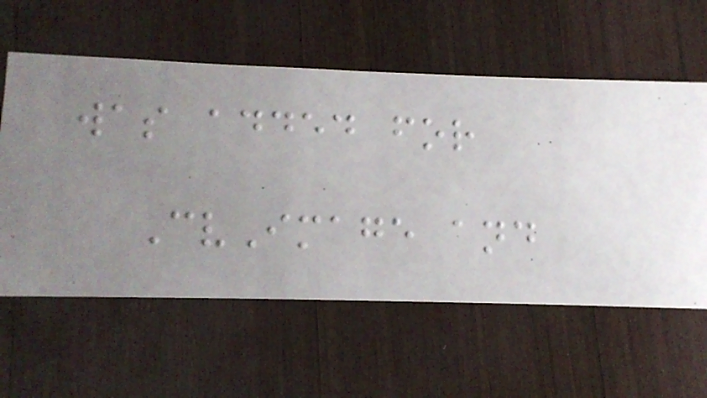was added for
CvImage and
